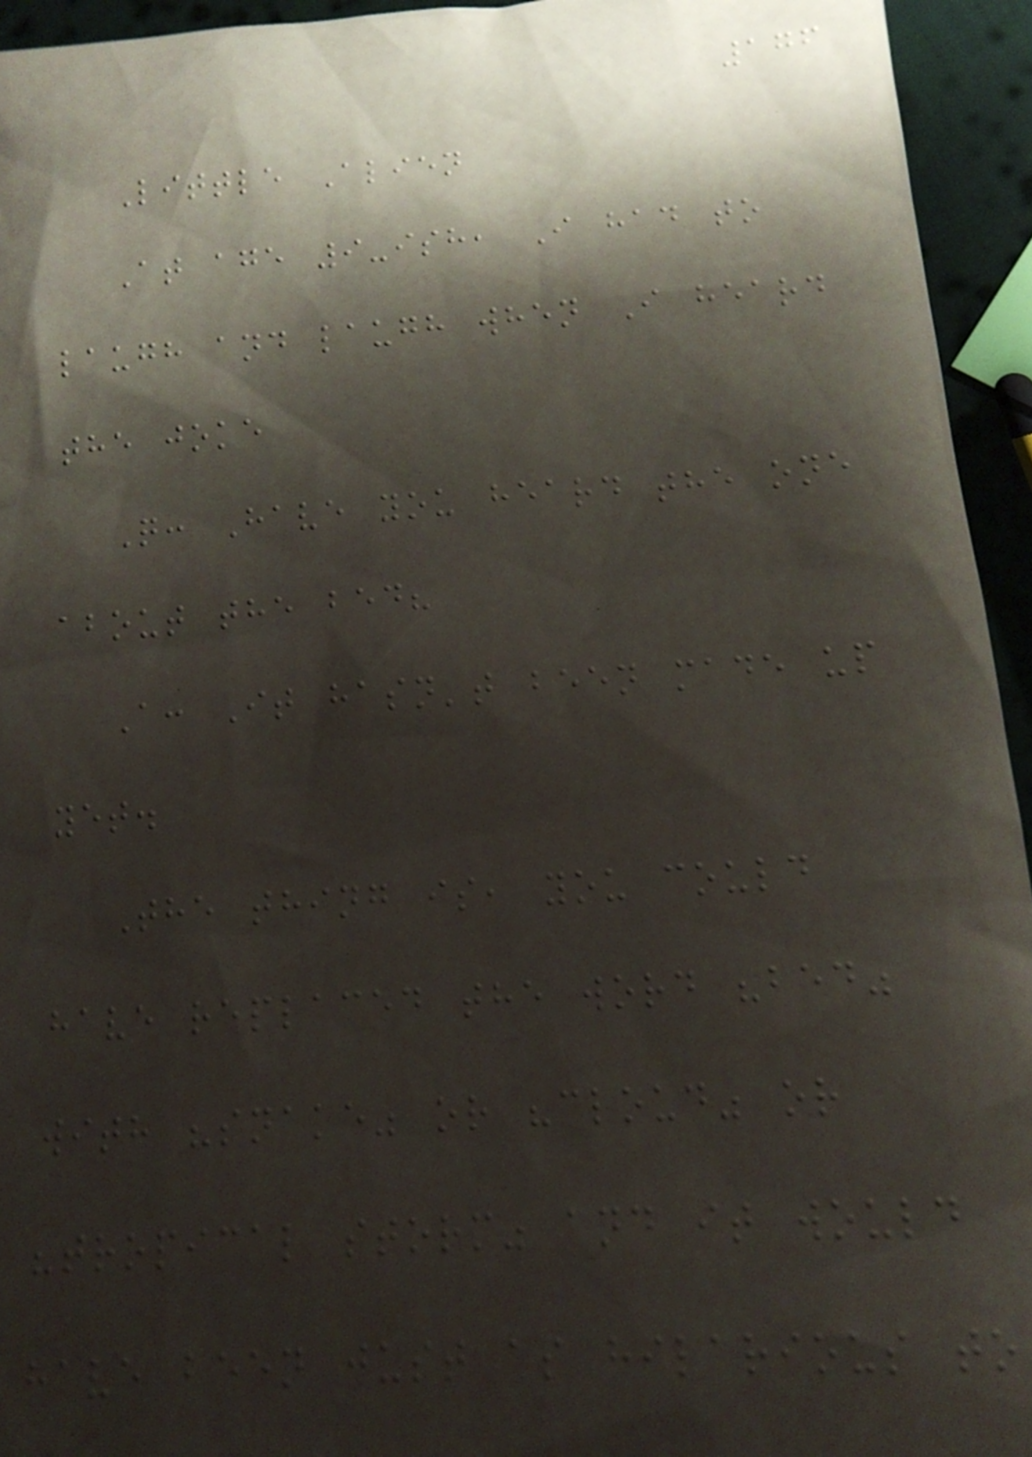176
Little Alien
At age 9-ish, I had to
laugh and laugh when I heard
the joke
Q: Have you heard the one
about the bed?
A: It hasn't been made up
yet.
The thing is, you could
have replaced the word "bed"
with "snake" or "cloud" or
"tropical storm" and it would
have been just as hilarious to
